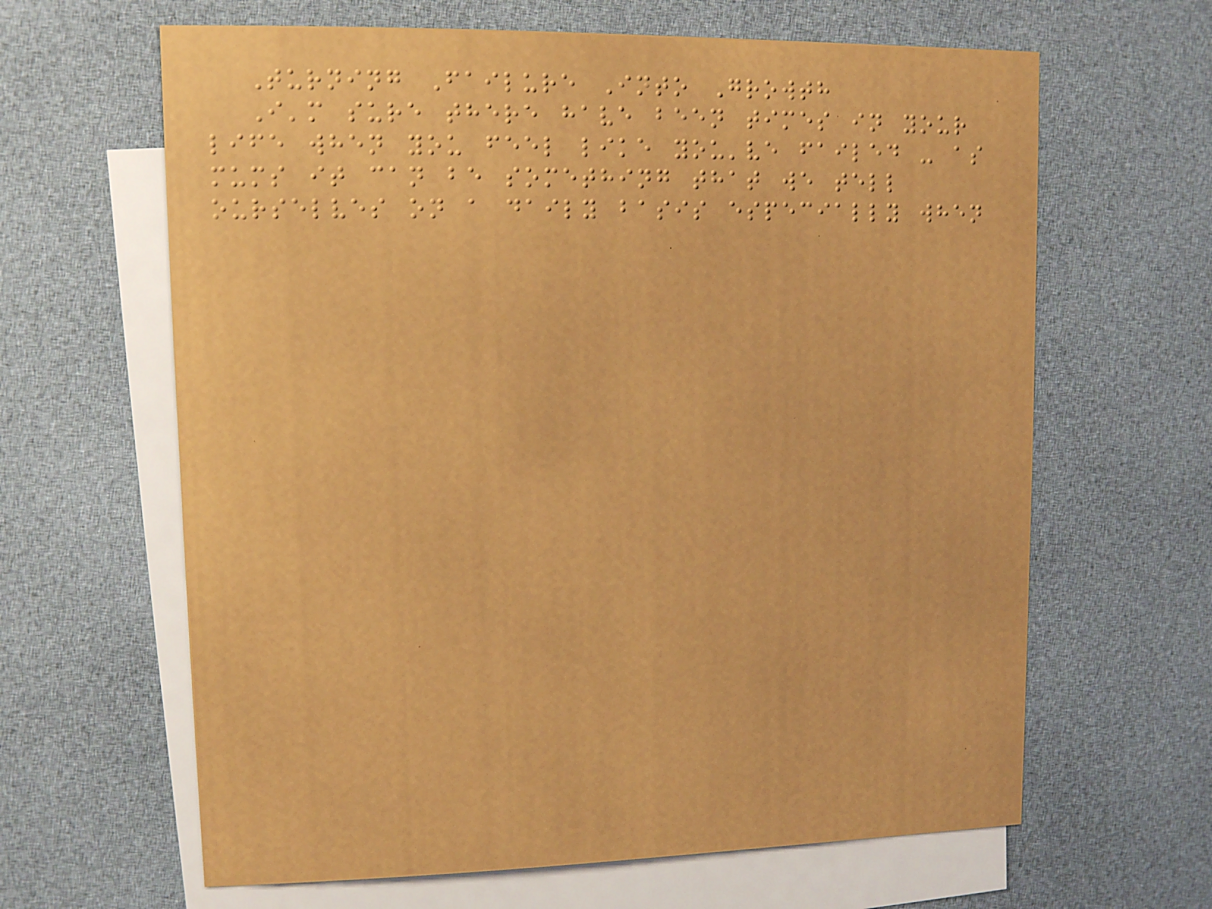Turning Failure Into Growth
I'm sure there have been times in your
life when you feel like you've failed - as
mums it can be something that we tell
ourselves on a daily basis especially when
